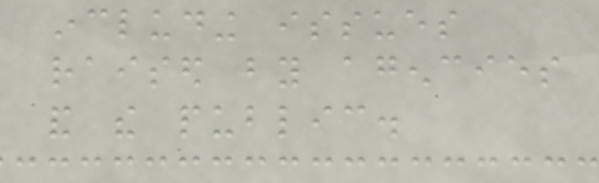including issues
raised by agencies
and the public.
